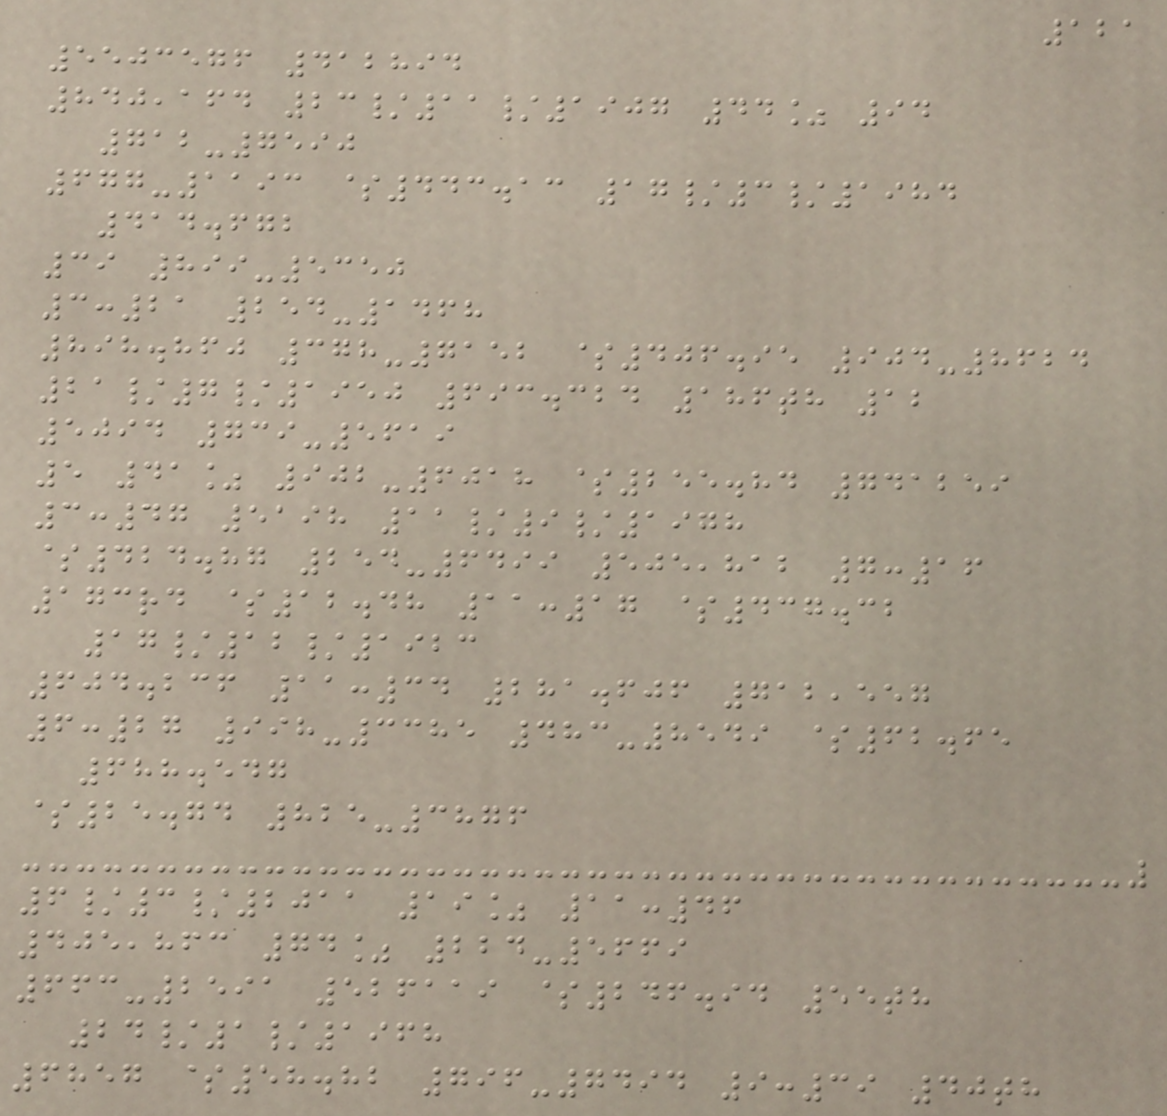121
5503576 412894
840,164 23/11/1907 44% 94
712-7590
677-1193 $443.13 17/3/1984
414.672
39 899-5350
3:21 254-1468
898.860 378-7152 $406.95 904-8624
21/7/1950 693.324 186th 12
5094 739-5619
5 41% 902-6018 $255.84 741259
3:47 5198 11/9/1978
$424.87 254-6499 505,812 7:16
173rd $12.48 11:17 $437.32
17/12/1923
604.236 11:34 281.606 712,557
6:27 998-3385 483-8549 $62.65
688.547
$25.74 825-3876
6/3/2011 19% 11:46
405,863 74% 224-5669
663-2591 526119 $246.94 55th
24/1/1968
6857 $58.82 796-7494 9:39 40th
